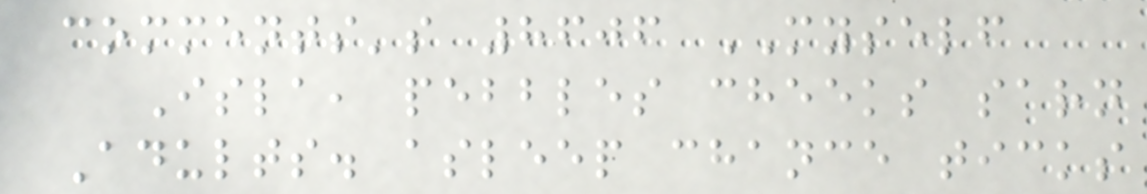comments's 8606 MYSELF
Isla, pebbles cheeks sarn
Adults. asleep chance ticks
